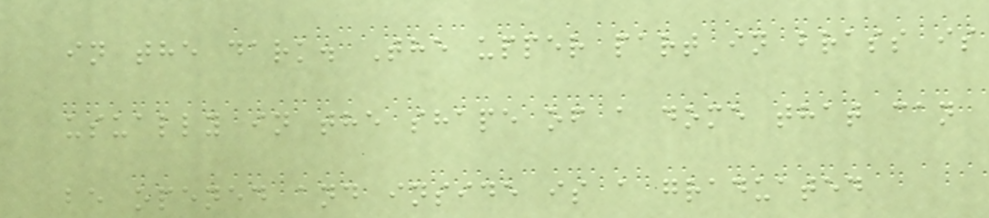in the dark. The upper part in brass is
usually in the shape of a dome that can
be opened and inside is a graduated
